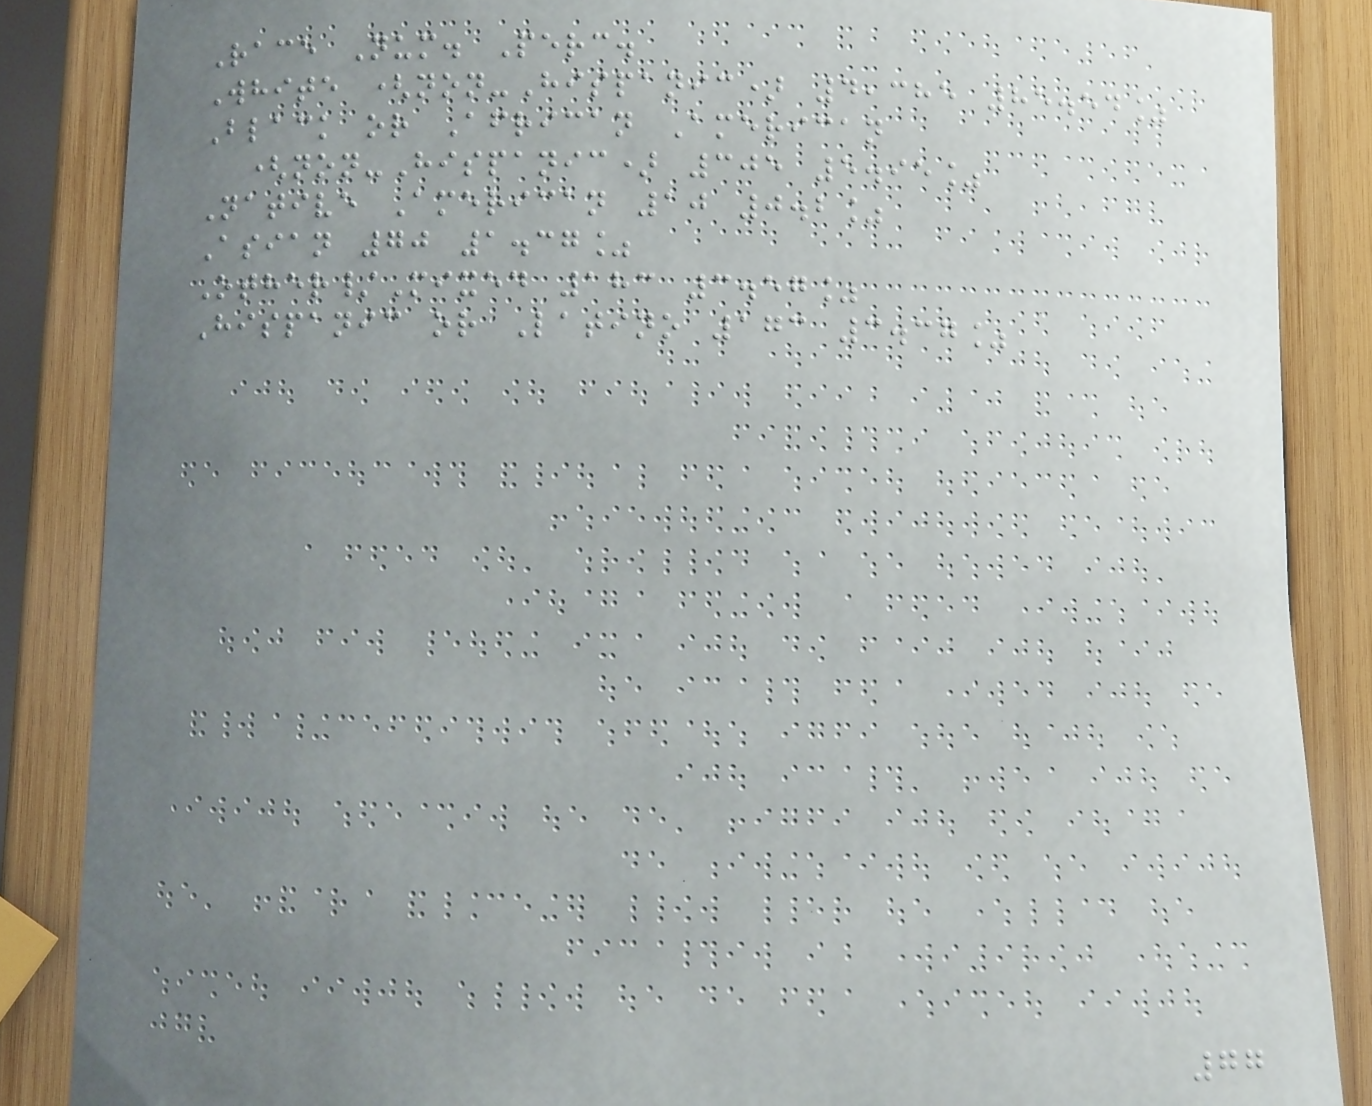Race Num. Perc.
White (non-Hispanic) 4,385 85.54%
Black or African American
(non-Hispanic) 305 5.95%
Native American 10 0.2%
Asian 70 1.37%
Other/Mixed 183 3.57%
Hispanic or Latino 173 3.37%
77
